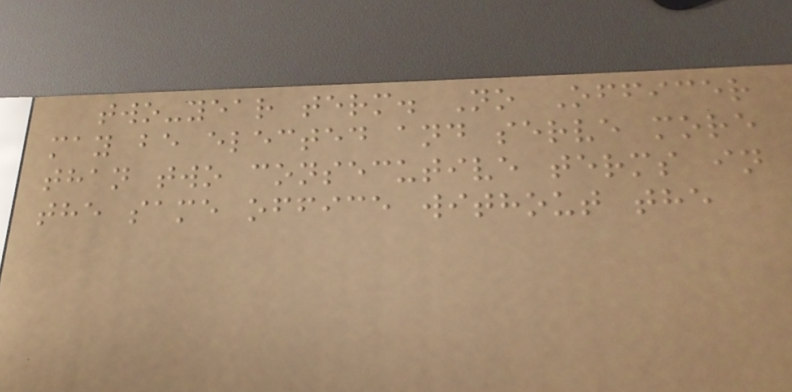two-year term. No Officer
may be elected and serve more
than two consecutive terms in
the same office without the
